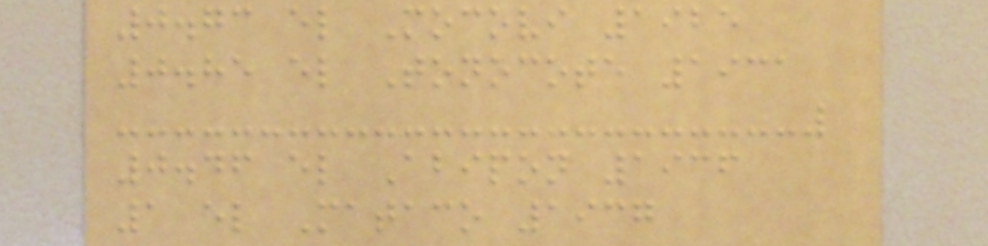0.73 el Mocovi 1925
0.85 el Tonocote 1931
0.46 el Abipon 1936
1 el Mataco 1937
